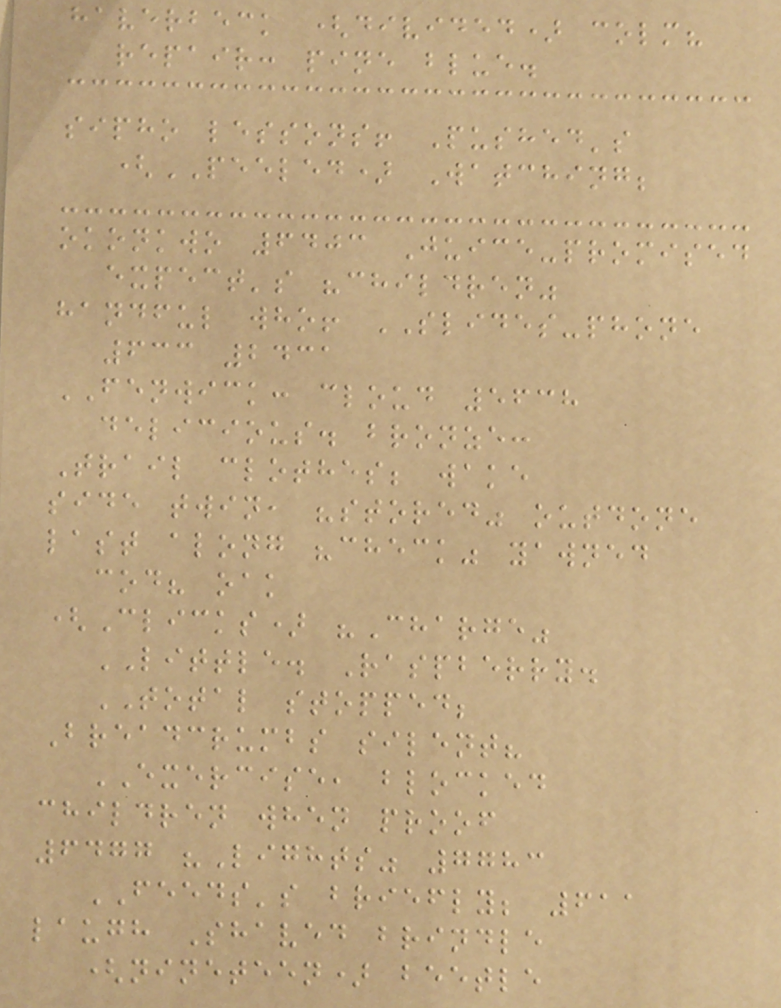haverbeck (divided) colm?
repair: pine blue.
sipho lessons! Pushed's
(PEELED) Watching;
okonkwo 6403 Juice-promised
expect's "children"
handful who! SLIDES-phone
633 2431
FENWICK: cloud 5638
delicious. bronze:
Trail clothes; wake
side twin, "stored" outdone
last along "check" yawned
cod? oak
(Clicks) "Charge"
LITTLE. Raspberry.
TOTAL stopped;
Breadcrumbs silent?
EXERCISE, blocked
children when proof
6477 "Lights" 7783
FEEDS's briefly; 611
laugh Shaved brindle
(nineteen) beetle
